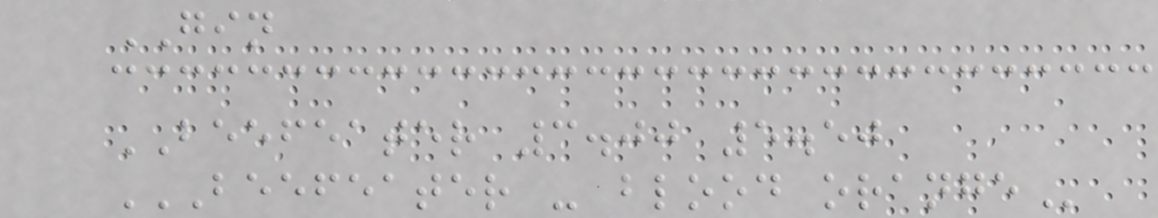GIN
BEEFEATER 3.00 5.50
BEEFEATER - BLOOD ORANGE
